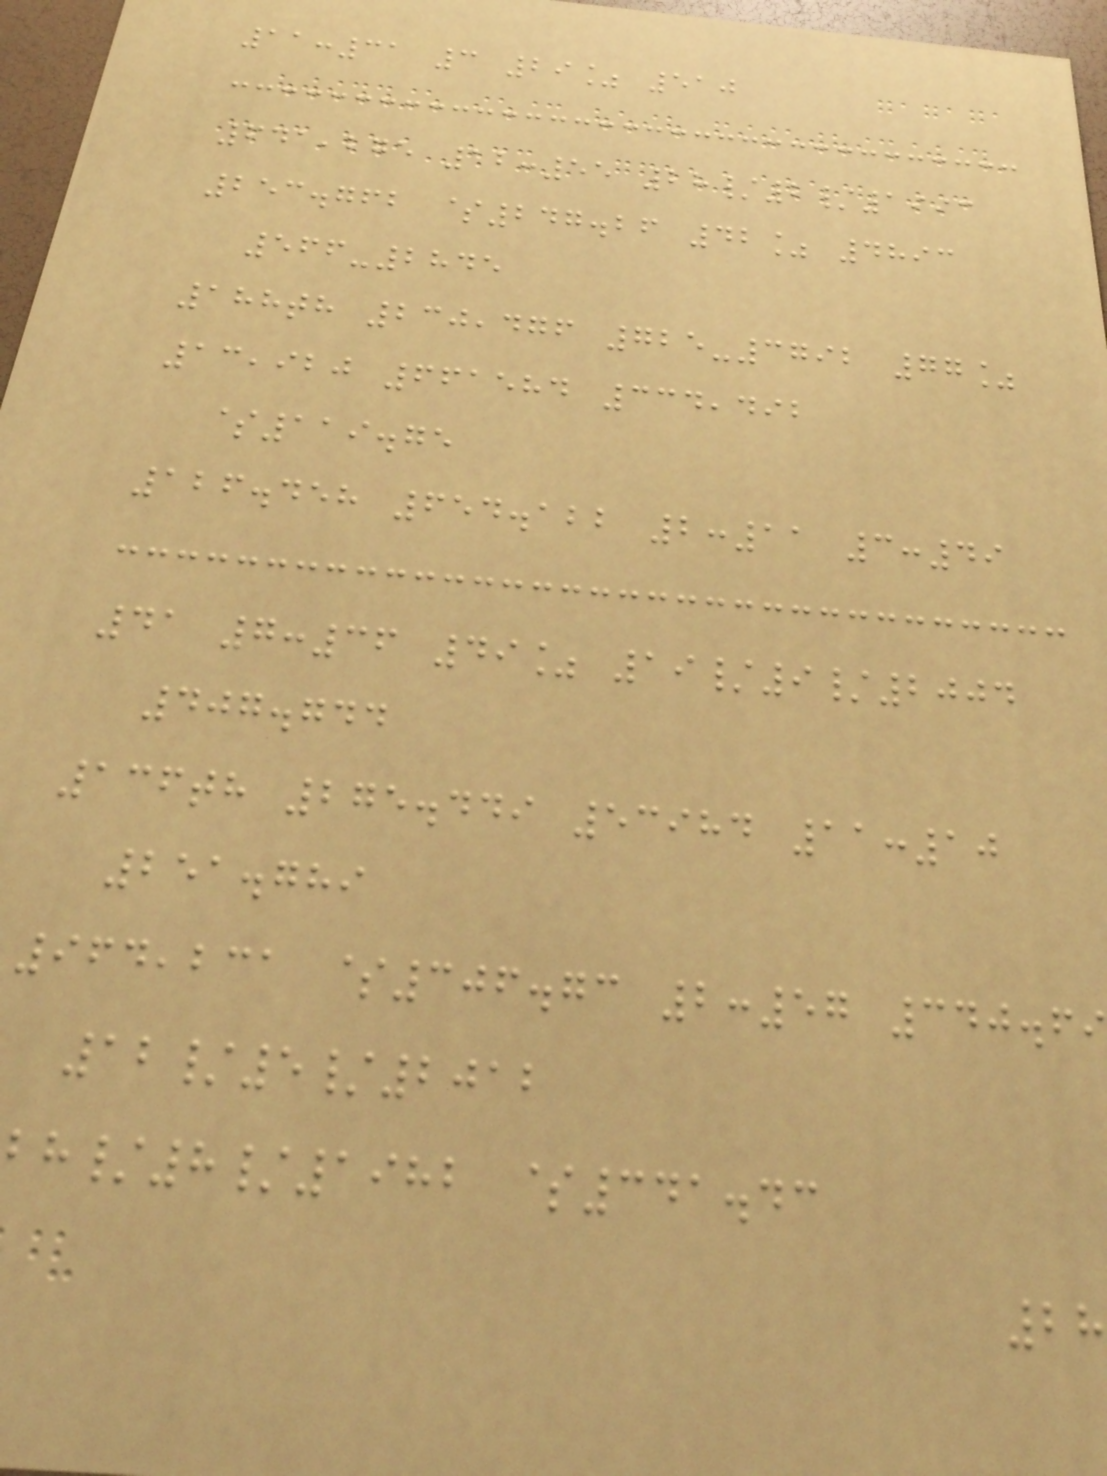11:31 3 29% 510
641,275 12:55 28/2/1993
253.762 $247.26 42% 4893
566-2845
188th 230,476 725-3792 77%
13,920 661584 334,492
$119.75
126.458 654.122 2:11 3:49
41 7:36 49% 19/9/2004
407.744
136th 275.449 53984 11:10
251.789
964,231 $306.73 2:57 340.6
12/5/2012
/8/1982 $341.43
